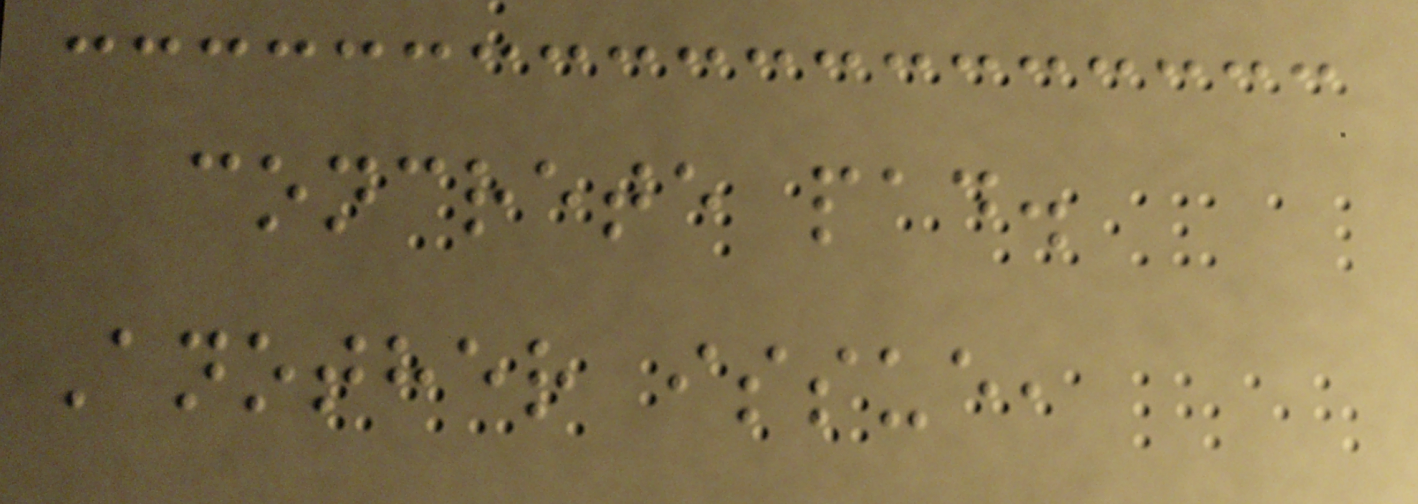concrete pad.
Another issue,
